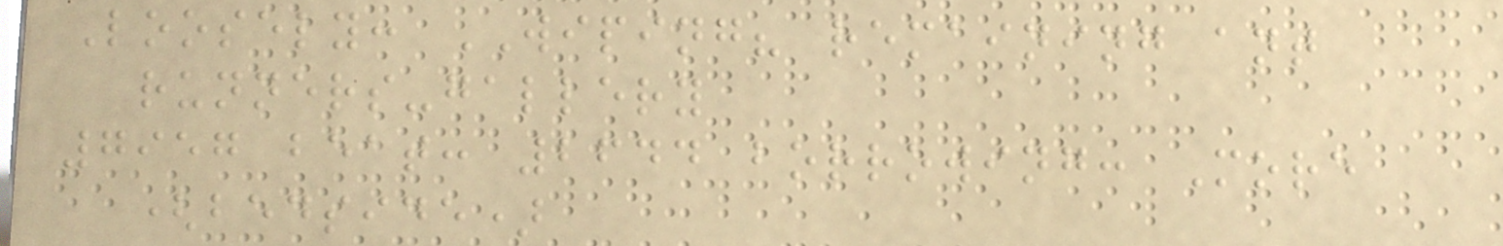Loosely: WIPING? remaining ant
runners-gallery
7957 beat: 2644 borrowing: More
(bedside)
